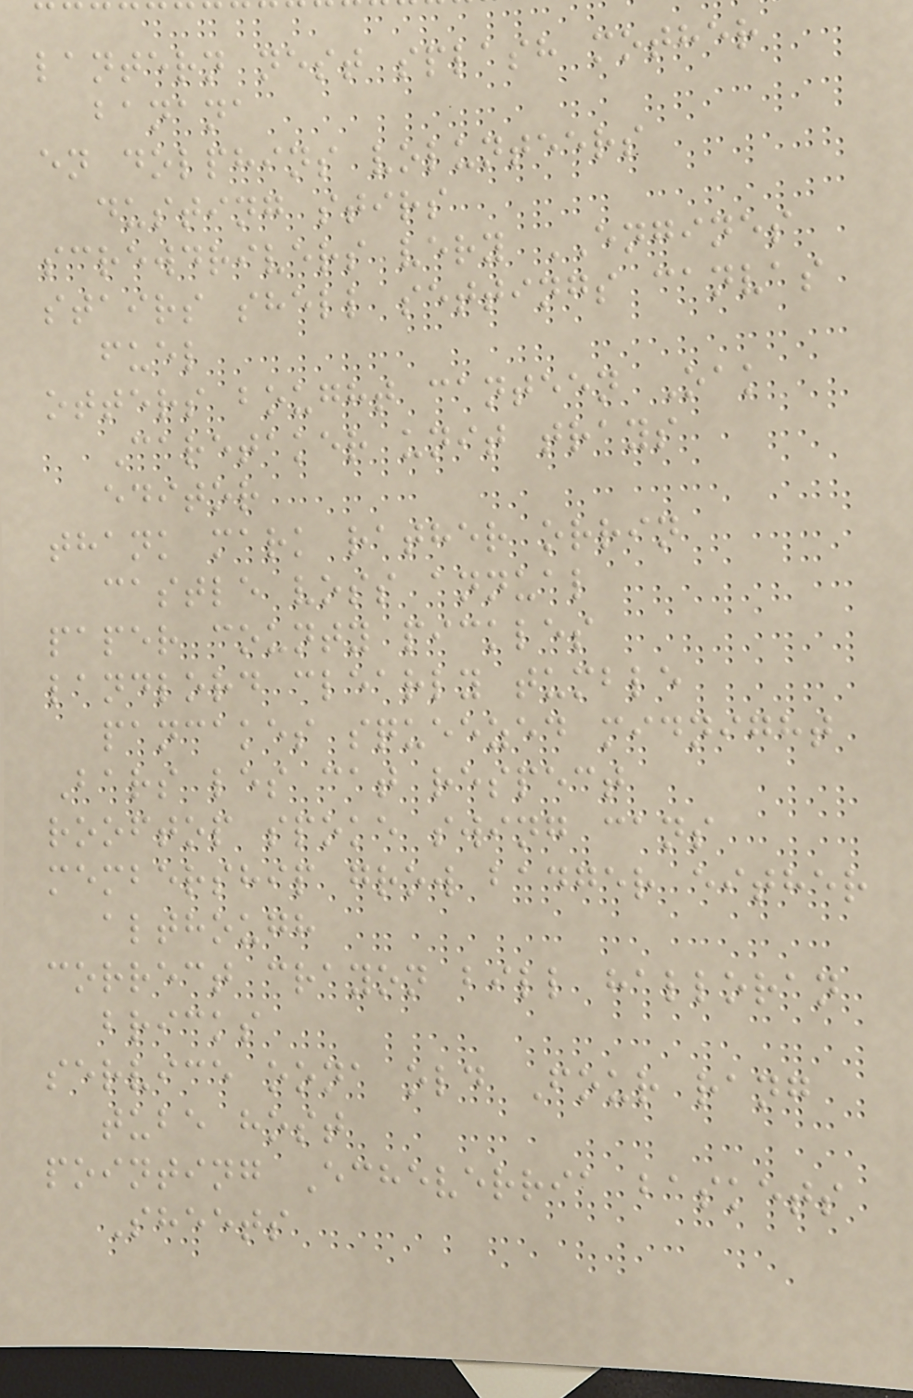lantern nest splash mother
banana
en dolphins volunteers
dusting stirs
screwdrivers very ENGINES
stairs shell settings canvas
fuel
otters bought canteen Oak
Caretaker unit trays
editor
thank mark rather orrin
castle voss annual
paper county pickles
landlord clearly tumble
pancakes squeezed midnight
Bars les cat respect
rooftop spoke swing cans
membership grow badger either
although
correct crayon bill halloran
bricks
service oona old Four rang
tube host
pointing Echeverria baskets
Sheets
